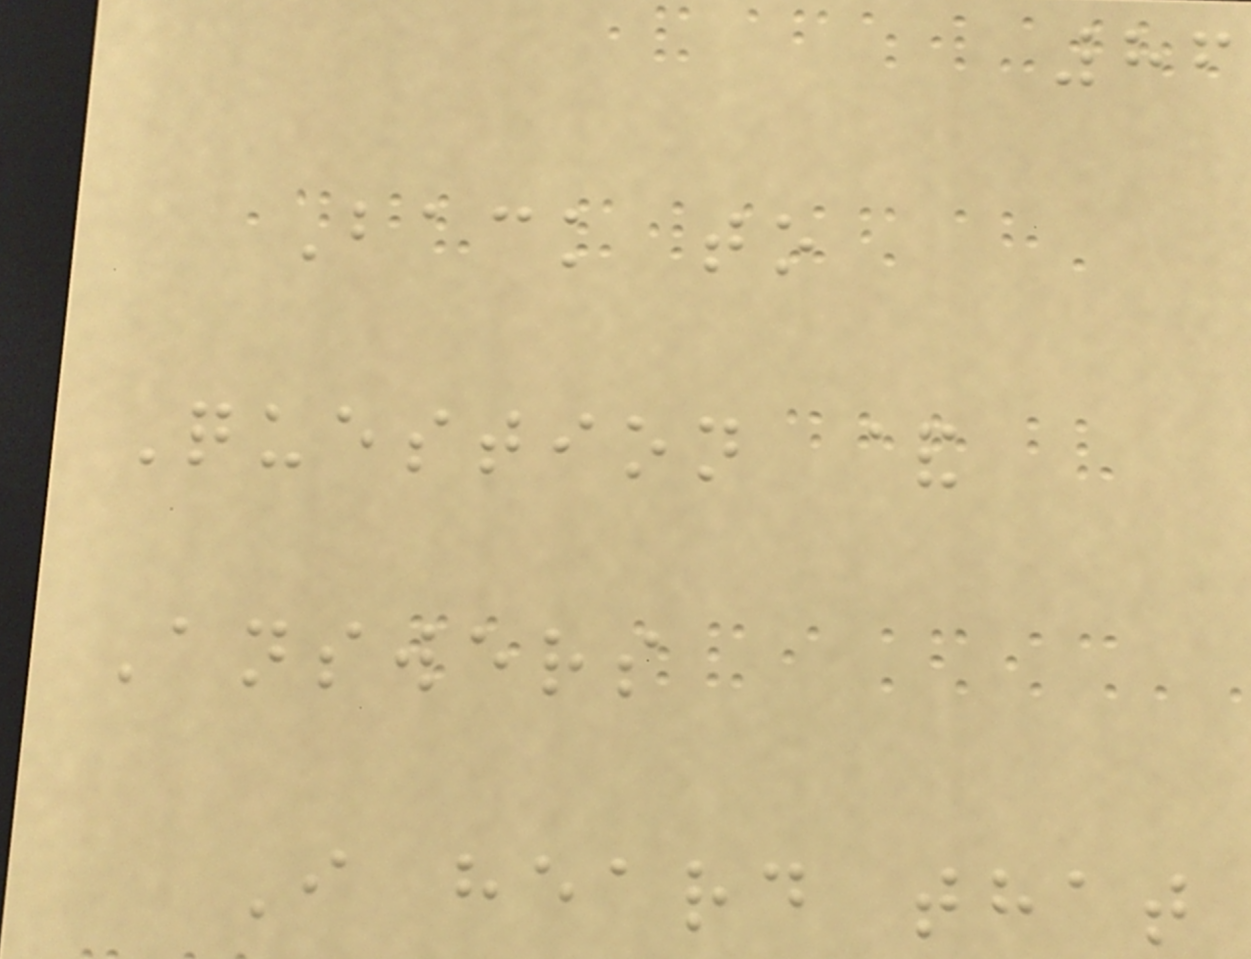86
Back to
Question &
Answers
I heard that
